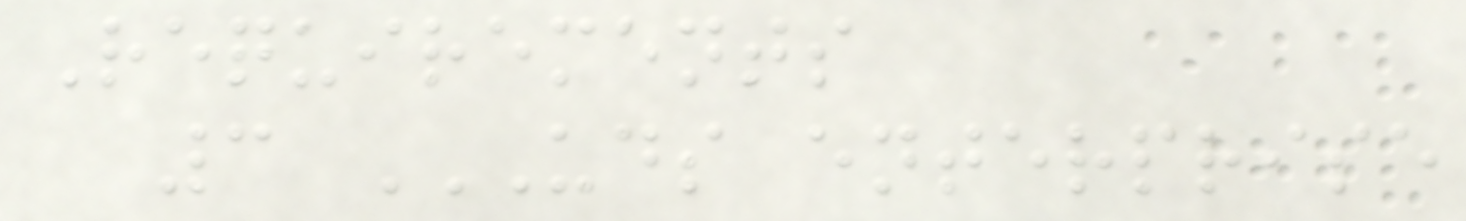Requirements
3 UDS ENTERPRISE
